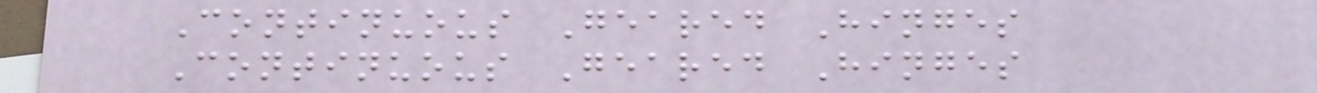Continuous Geared Hinges
Continuous Geared Hinges
